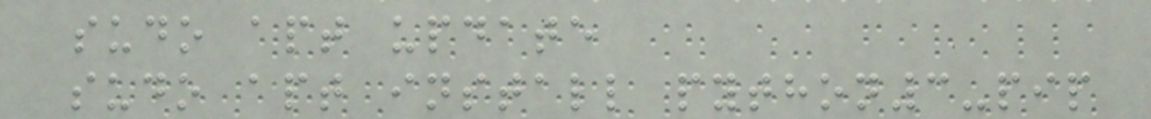sudo apt update
sudo apt install python3-pip
